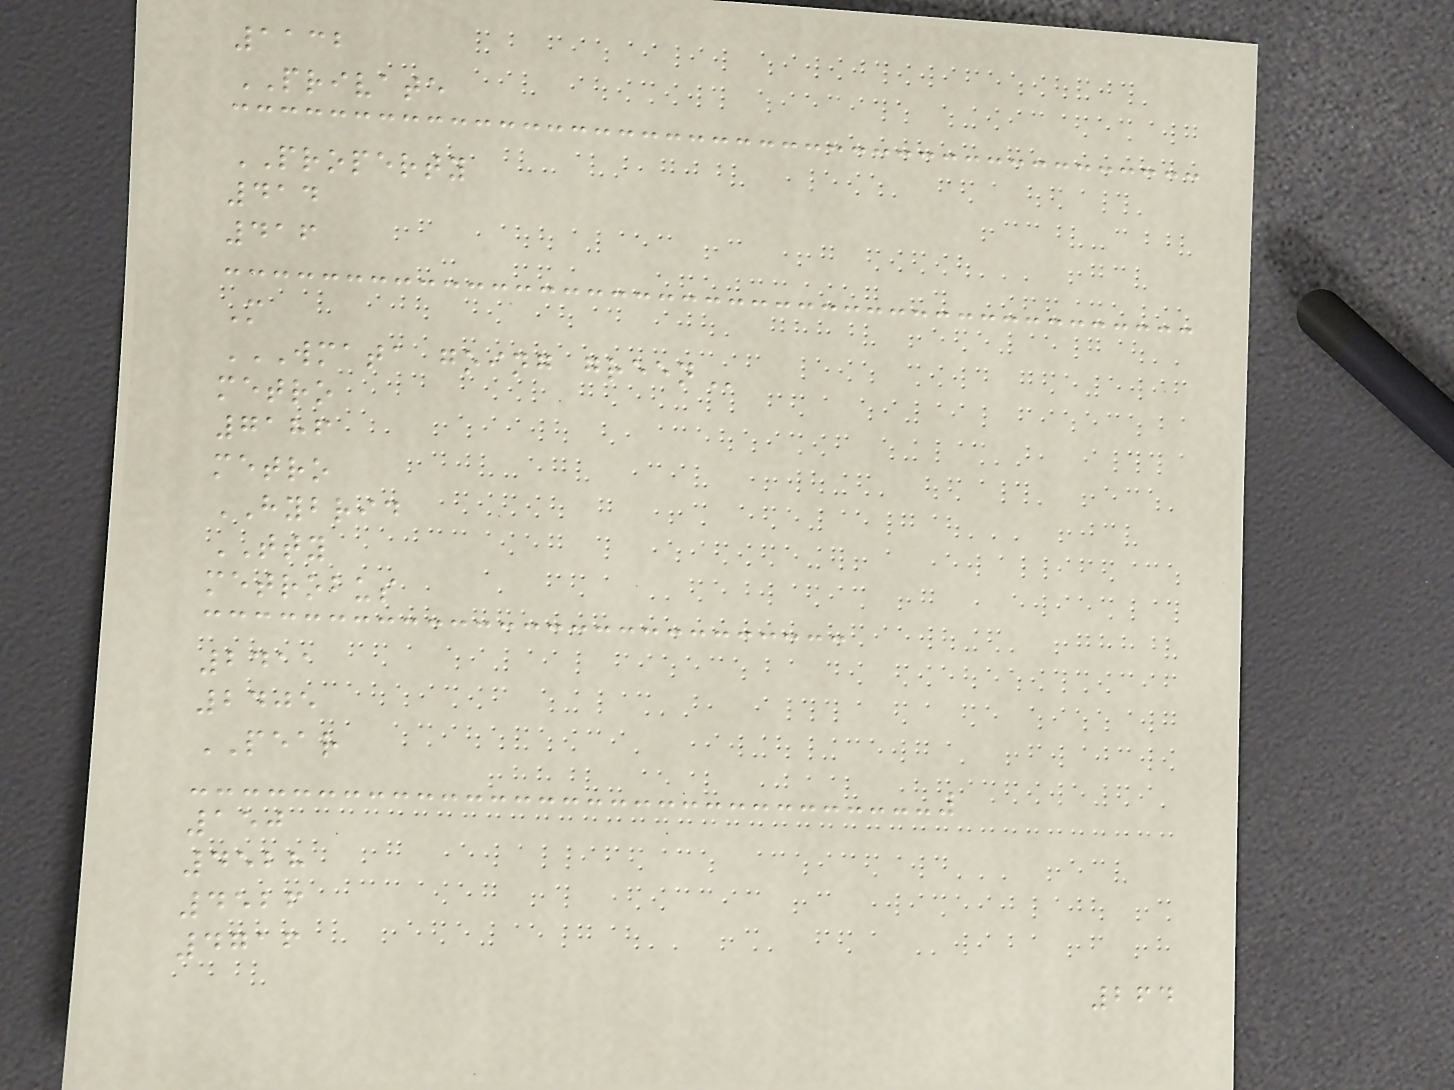1132
PRIVATE
PROPERTY
414
416
M
WMATA GOING GREEN
metro
7186
metro
HYBRID
TTY
metrobus
2411
2405
PEAR
150
4528
4526
4716
264
